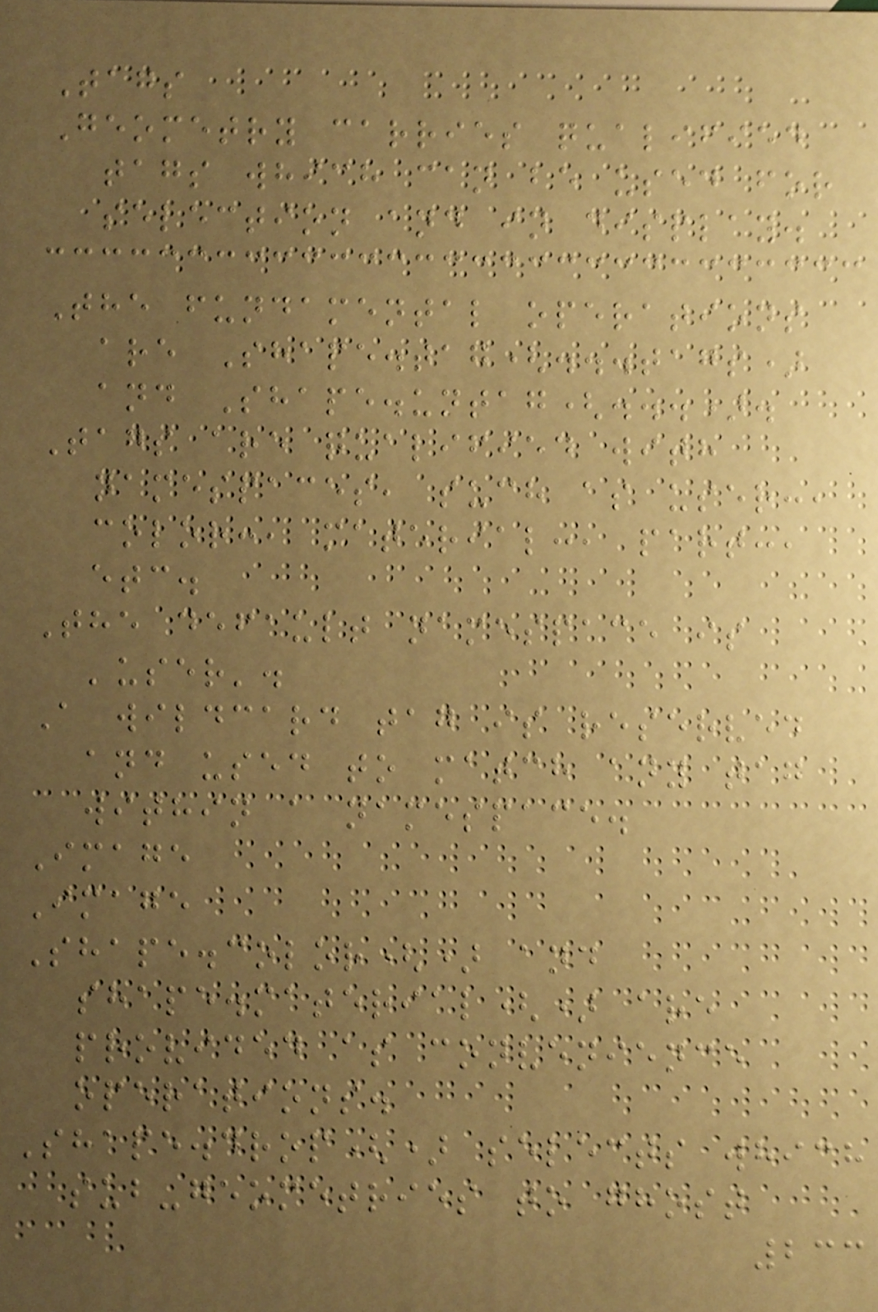Tags
Geometry carries qualified
tags which can be used for
selection and in display.
The fundamental operations
are Shape.tag(...tags)
and Shape.untag(...).
Tags are qualified with
namespaces, such as user:,
color:, material:, part:,
etc.
The default namespace is
'user'.
A wildcard tag is reserved
and used to match any tag
within a namespace.
Image
Image
Shape.color() and
shape.material() are
provided as convenience
operations.
Shape.drop() selects which
sub-geometries to ghost
233
